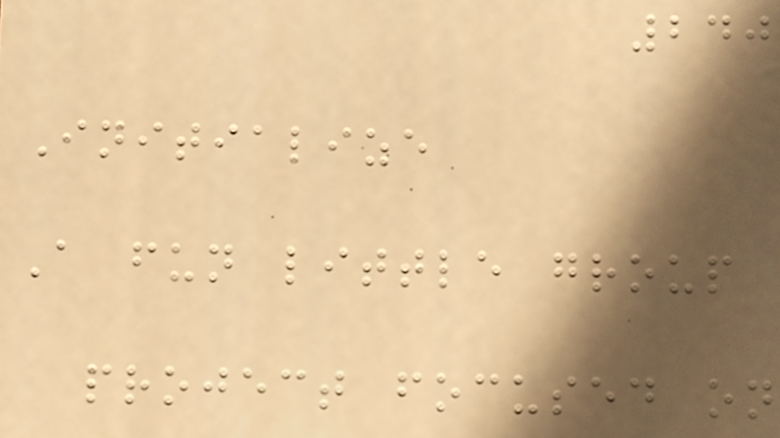240
Initialize
A fun little group
project focused on
